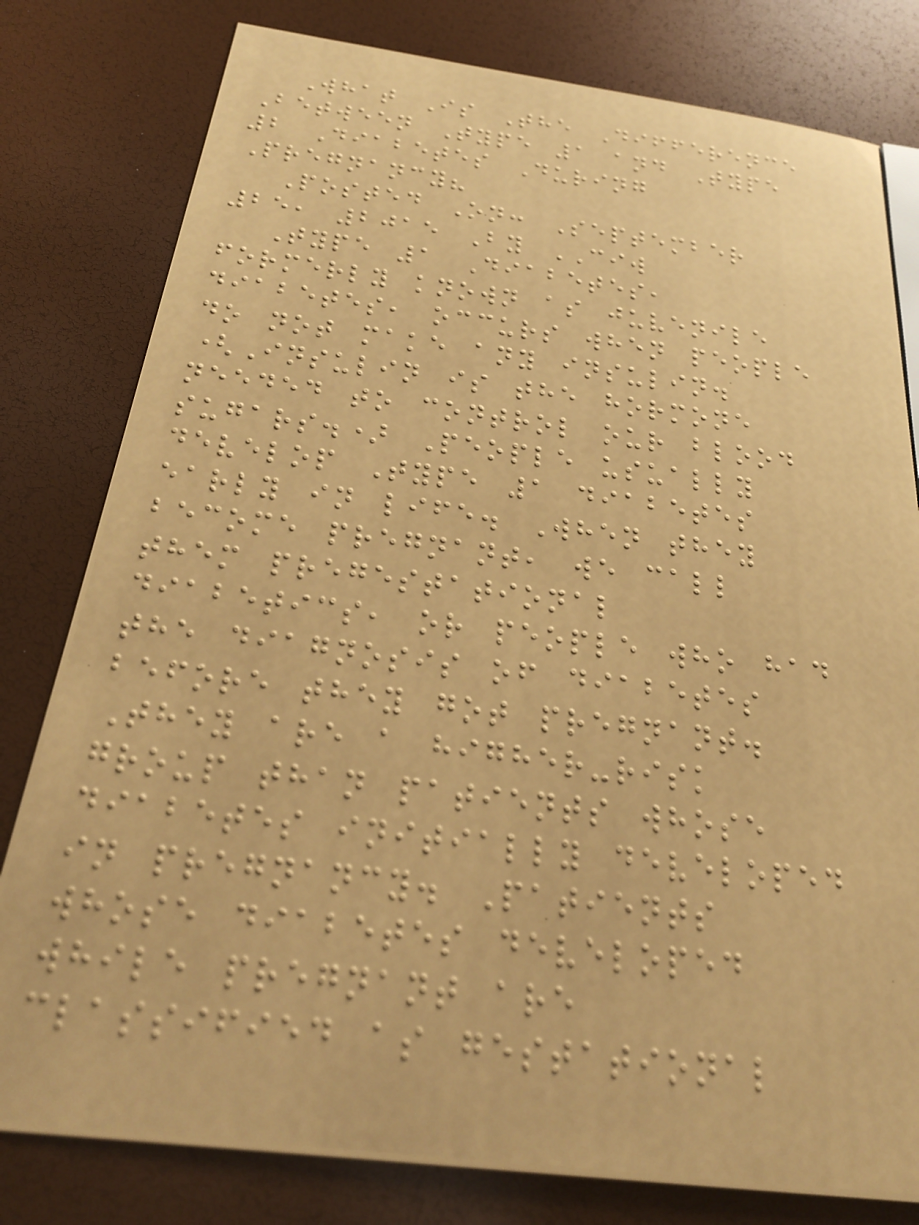What Is The Difference
Between Type 1 and Type
2 Diabetes During
Pregnancy?
Posted On: September
25, 2015 By CIW
Type 1 Diabetes,
formerly known as juvenile
diabetes, occurs when people
do not make any insulin.
(Insulin is the hormone
needed to control our blood
sugars.) People usually
develop Type 1 diabetes
early in life. When they
become pregnant, we call
them pregestational
diabetics, or people who had
the diagnosis of diabetes
before they got pregnant.
They are a higher-risk
group than patients whose
diabetes initially developed
in pregnancy. Patients
whose diabetes developed
while pregnant are
classified as gestational
